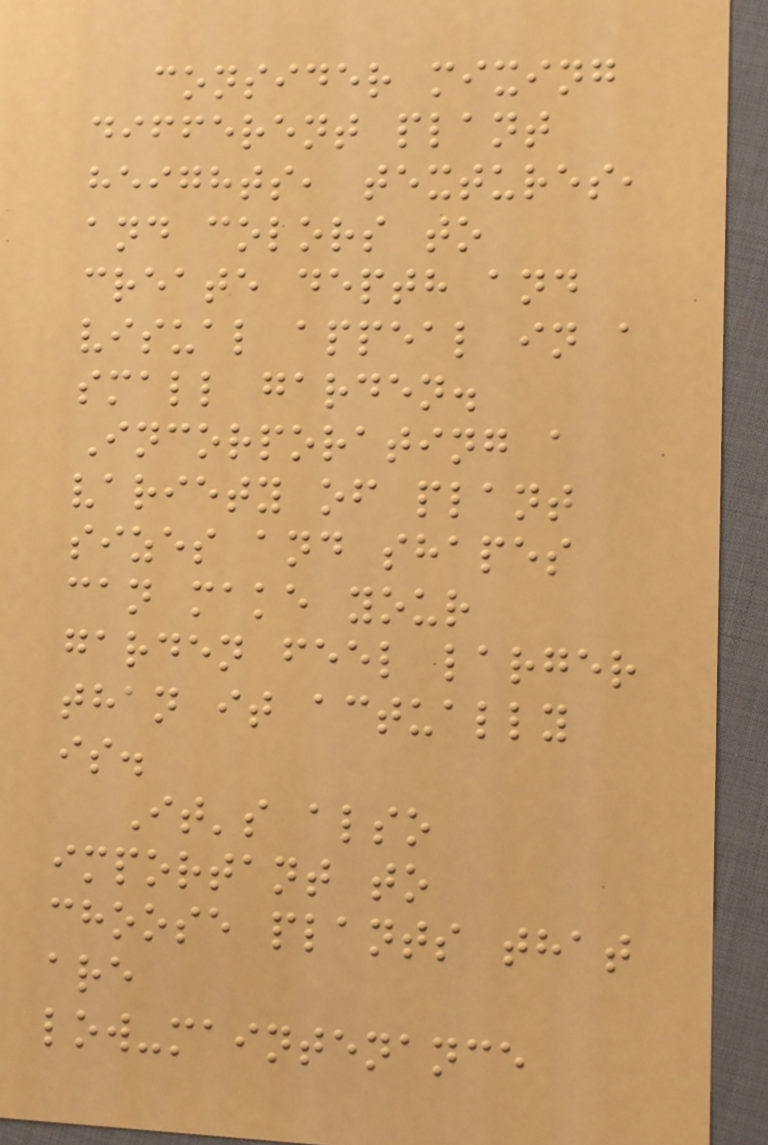consider mixing
different plant
heights, textures,
and colors to
create depth and
visual appeal in a
small garden.
Incorporating a
variety of plant
sizes and shapes
can make your
garden feel larger
than it actually
is.
It's also
important to
choose plants that
are
low-maintenance
